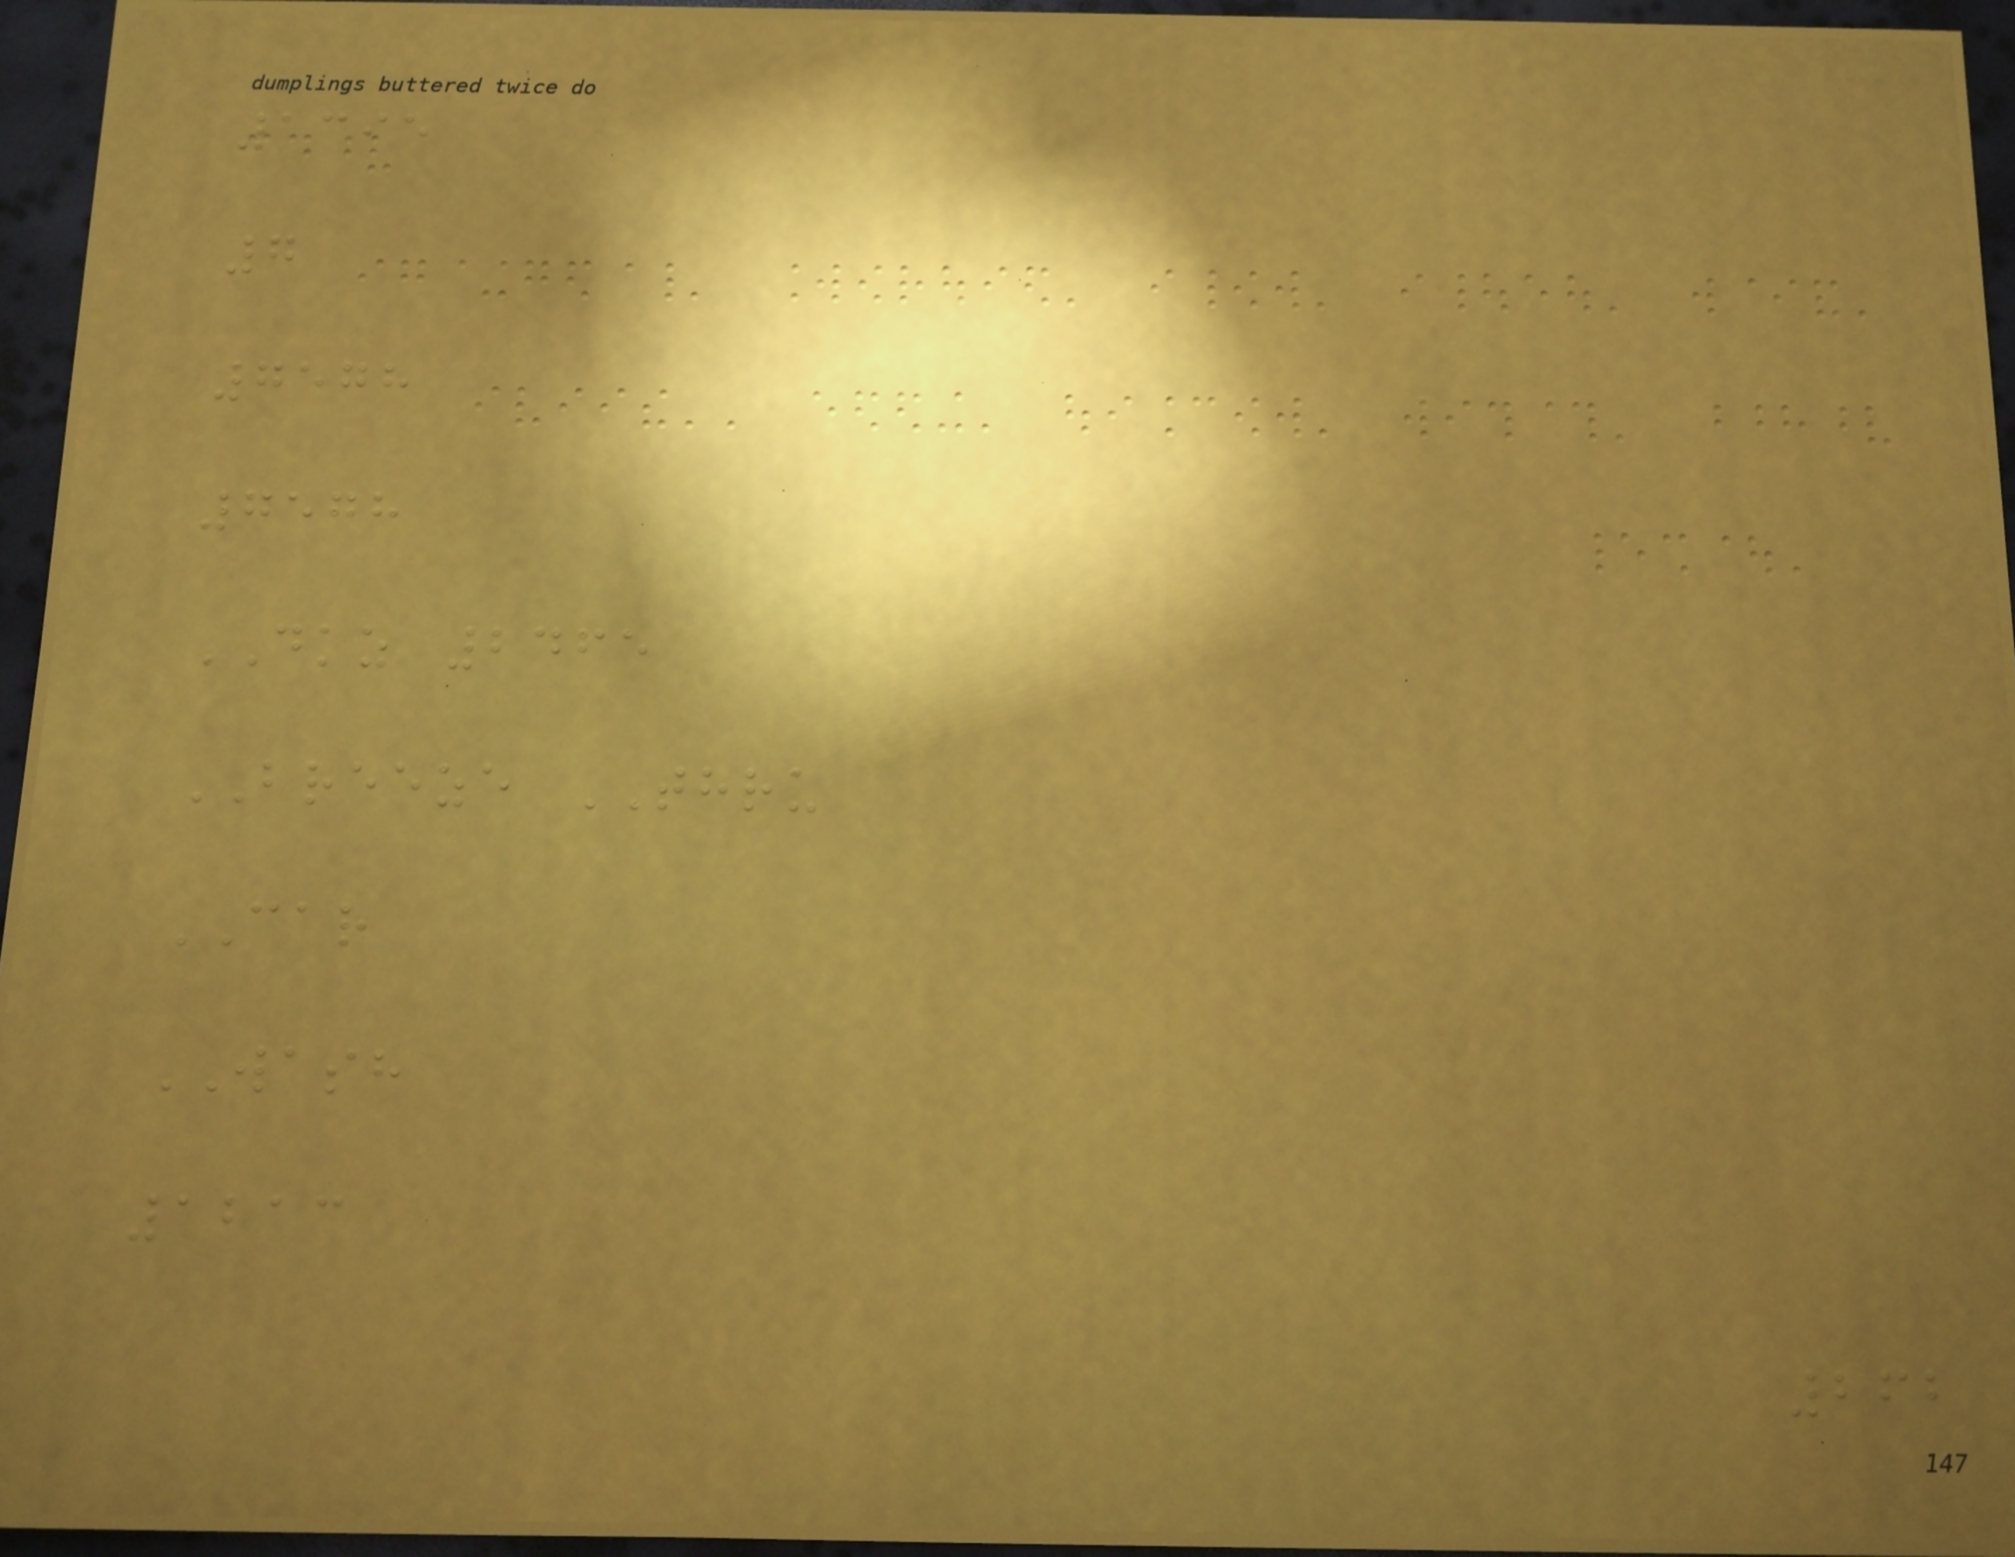1395
7
7578
7578
DKZ 2465
BREEZE THRU
CAR
WASH
1213
262
